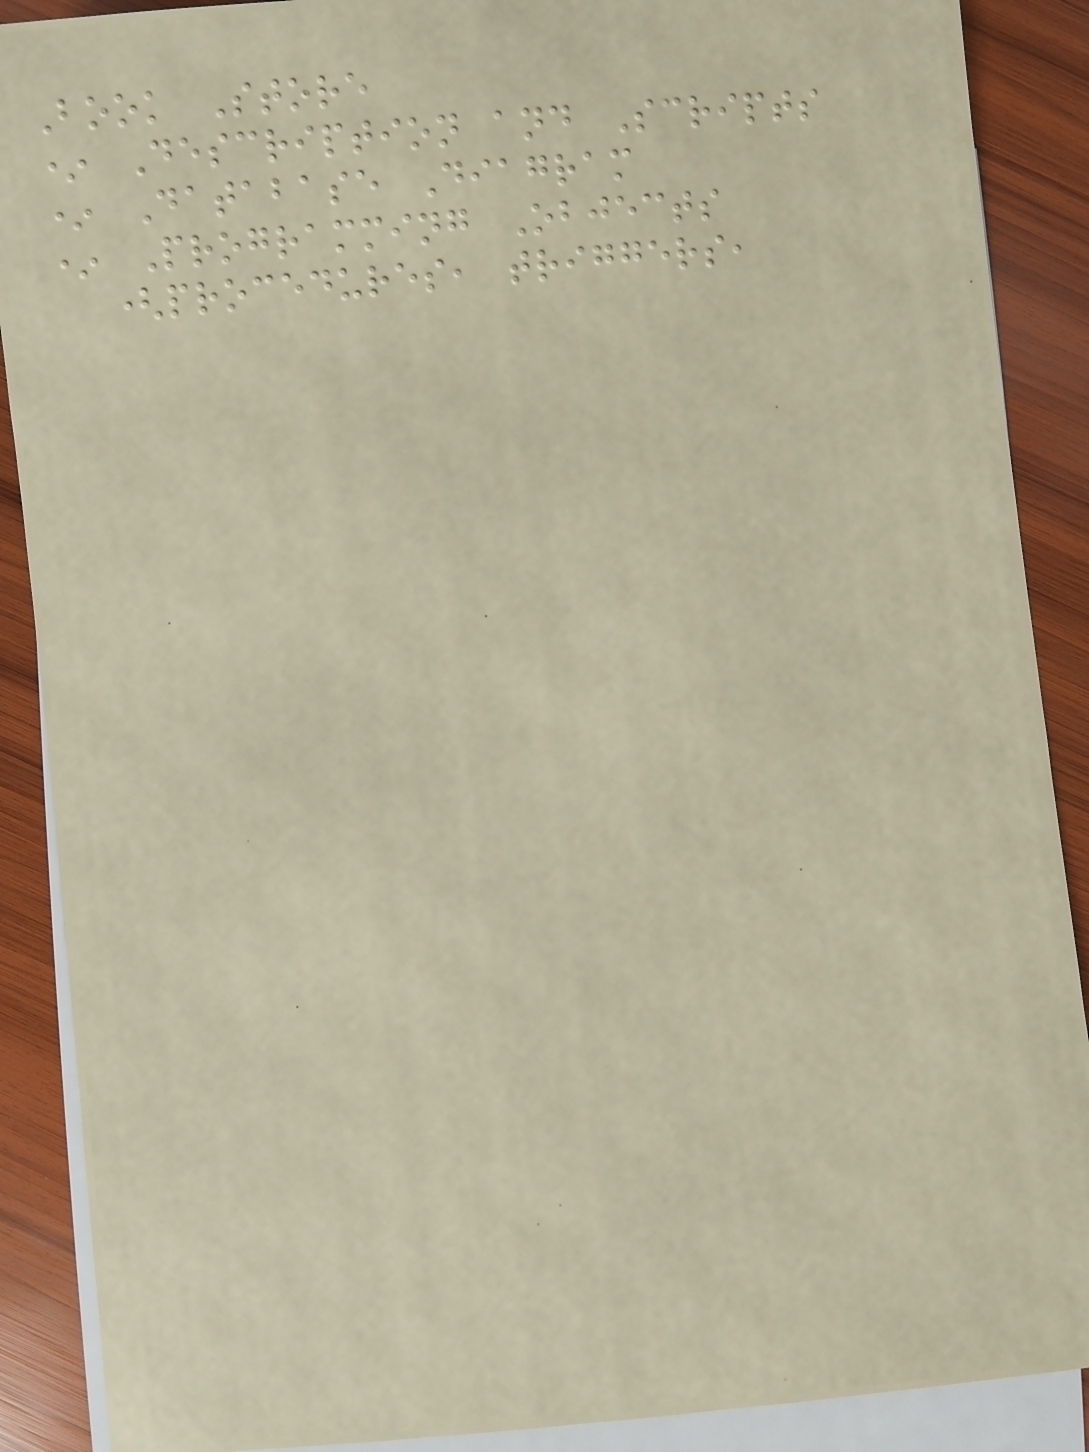Book Store
* Description and Scripts
* Database Diagram
* Programming Objects
(procedures, triggers,
